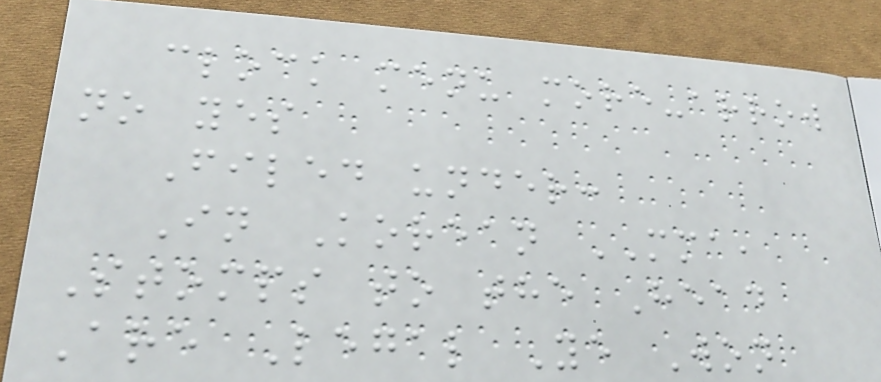clock menu more-arrow
no yes
Filed under:
In Korean MMA,
Stomps to the Head
Are Legal Ye Won
